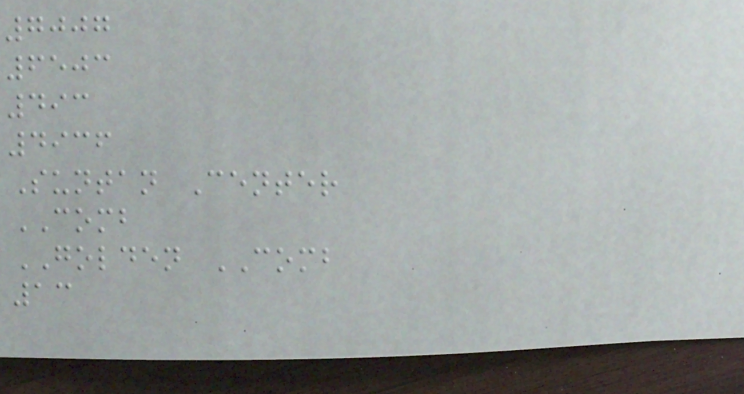7007
6503
493
4936
Suntan Center
COMB
GOLDEN COMB
13
